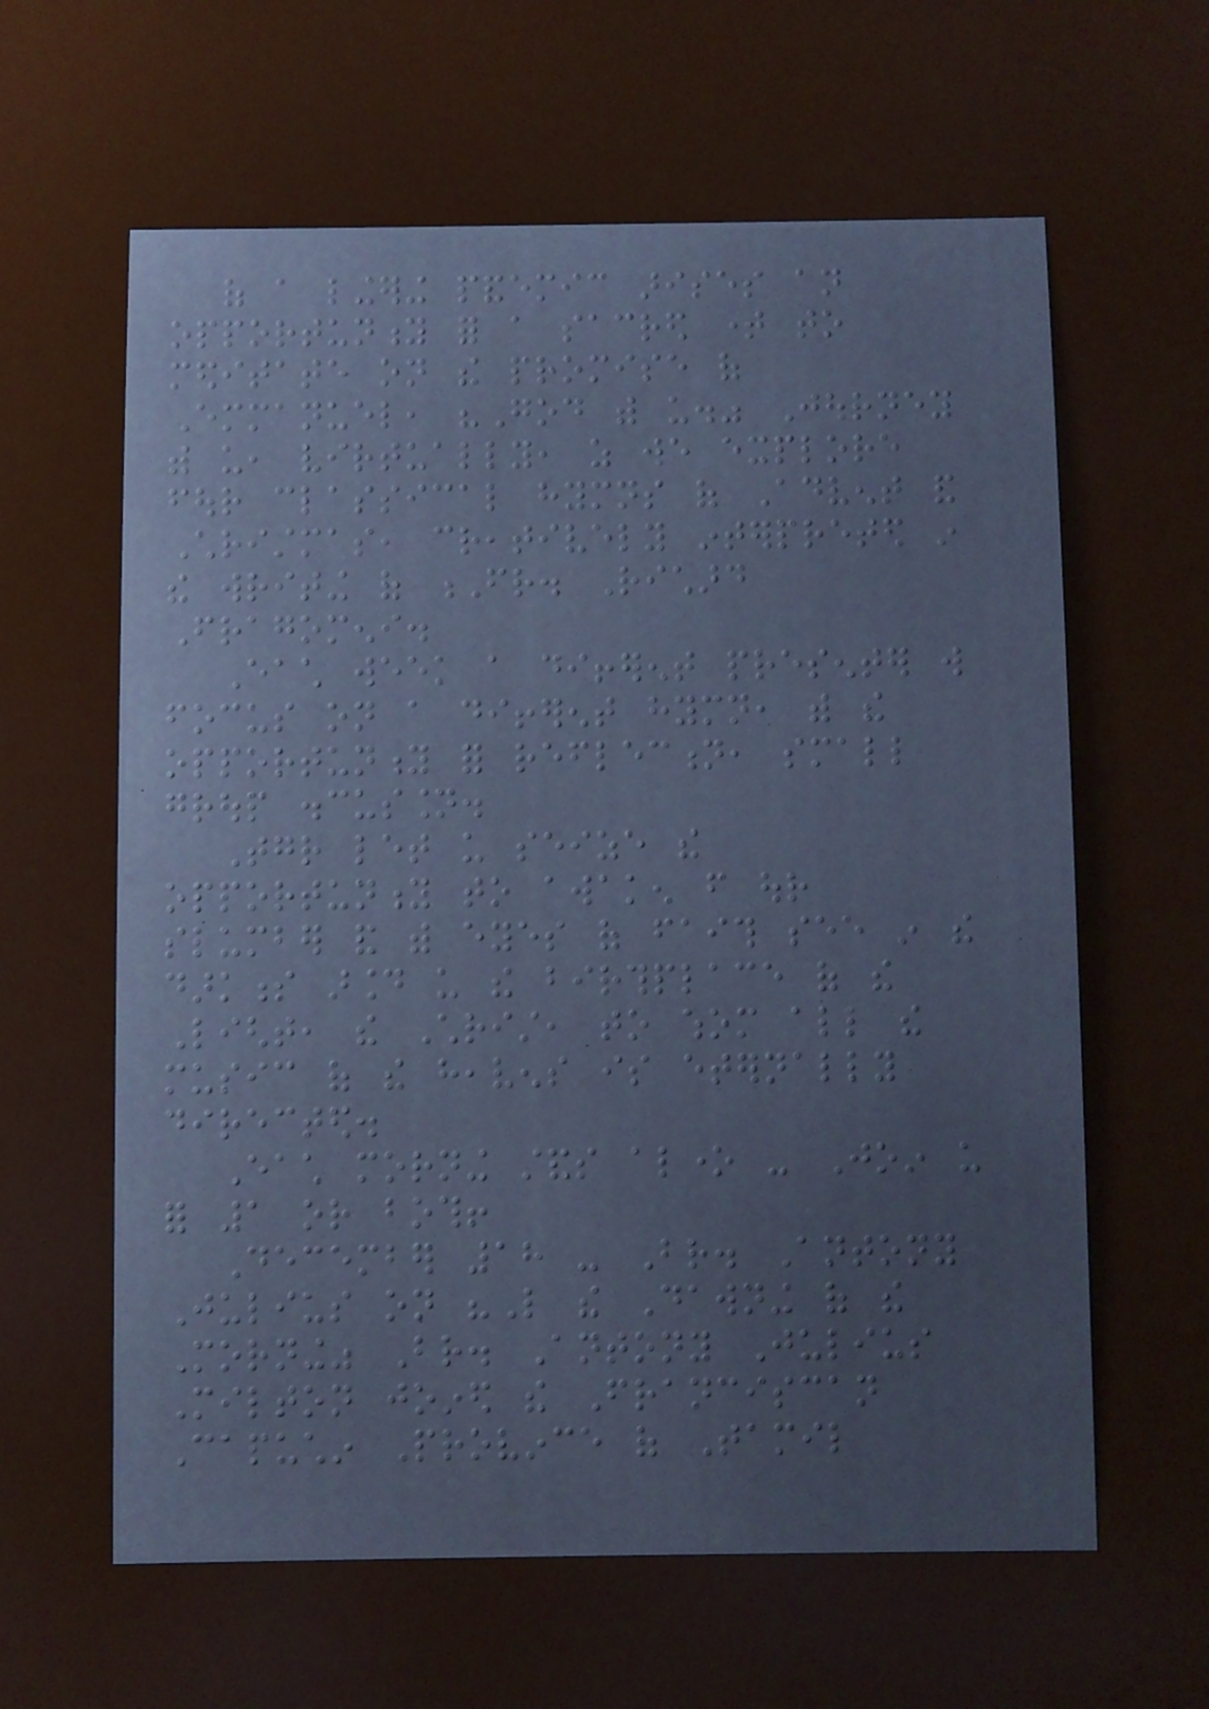of a lingering pandemic arises an
opportunity for a sacred time to
meditate on the promise of
Emmanuel, "God with us." Journey
with us, virtually, as we explore
four classical hymns of Advent and
Christmas, creatively interpreted in
the writing of Fr. Richard
Fragomeni.
Each week a different presenter will
focus on a different hymn, with the
opportunity for reflection, small
group discussion.
Together let us seize the
opportunity to awaken from our
slumber and with eyes of faith see in the
darkness around us the birthplace of the
Light, the Christ, to whom all the
music of the heavens is eternally
directed.
Each morning stands alone - Join us
for 1 or both!
December 18 - Br. Antony
Julius on "Like the Dawning of the
Morning" Br. Antony Julius
Milton joined the Franciscan
Capuchin Province of Tamil
